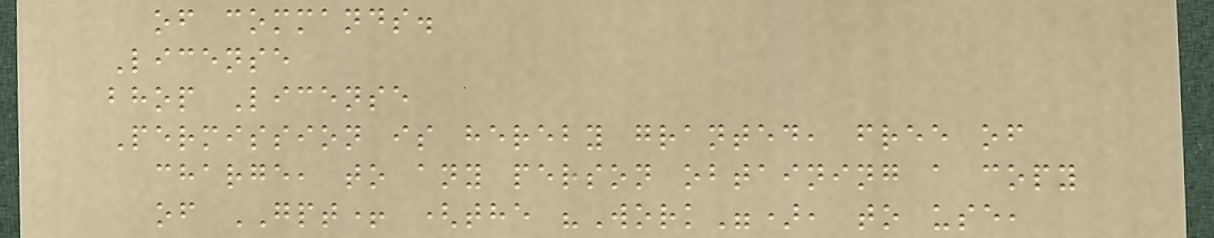of commands.
License
bhop License
Permission is hereby granted, free of
charge, to any person obtaining a copy
of GPT+ (the "Work"), to use,
